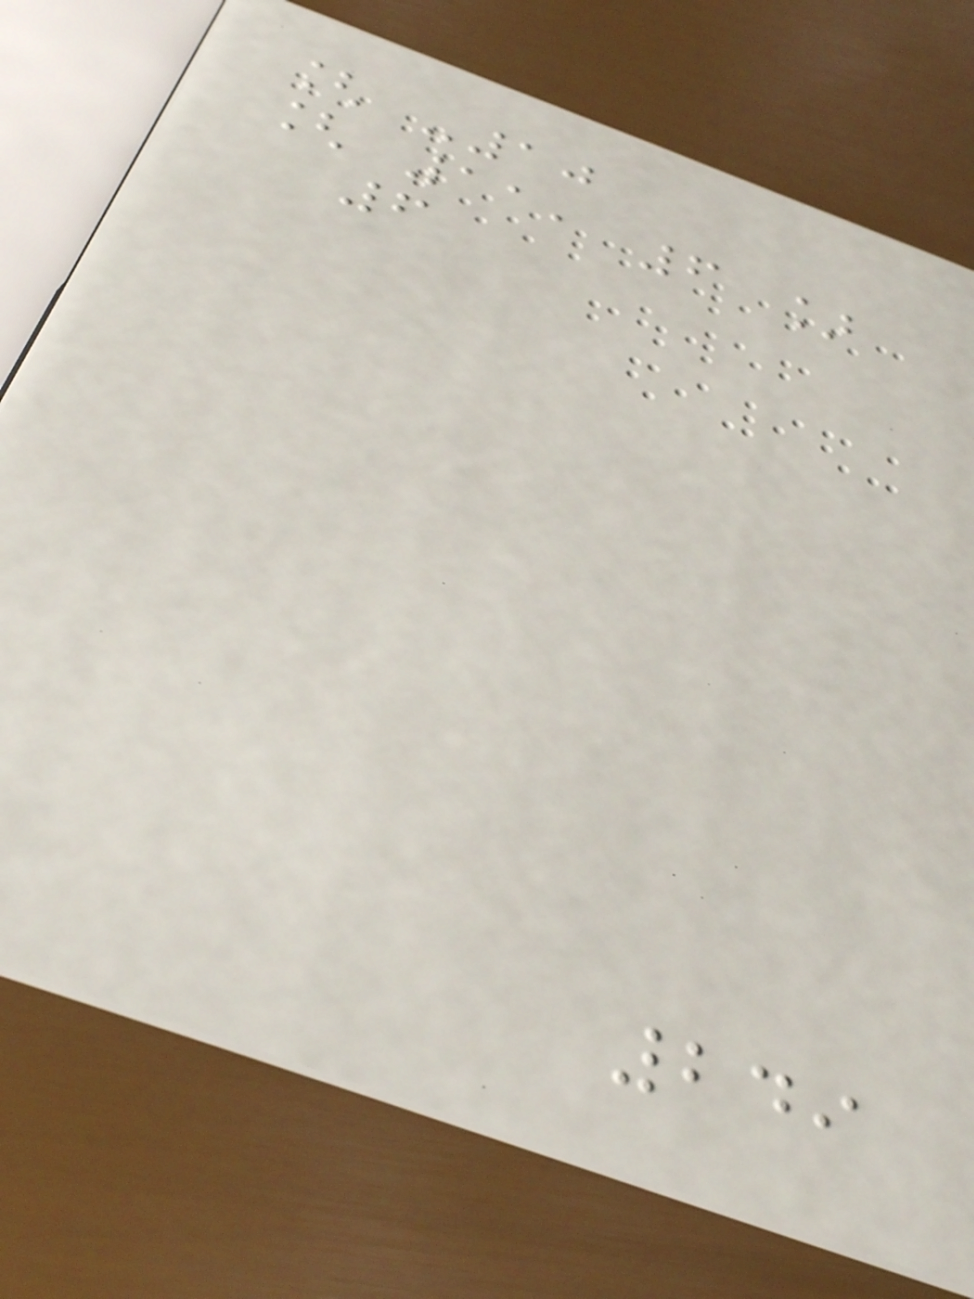[ -10
[ 11, 6 ]
6
249
